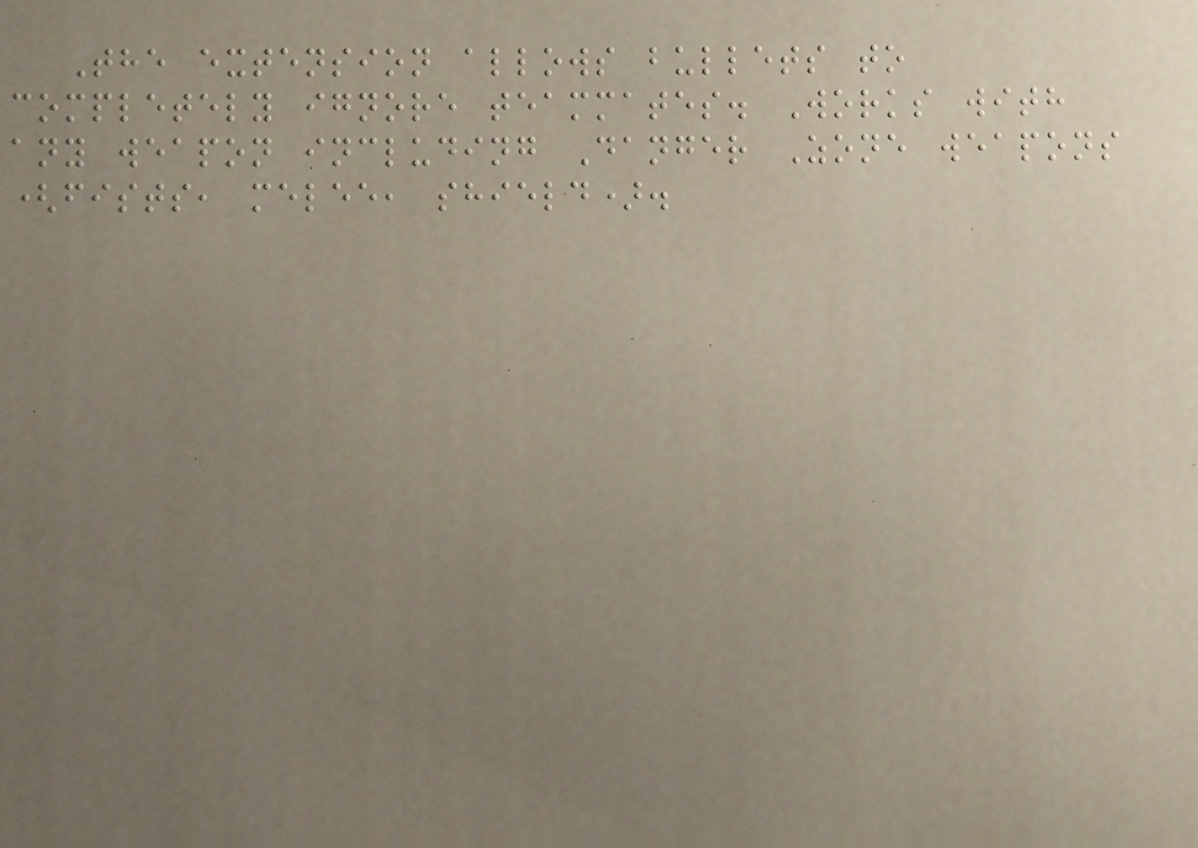The extension allows bullets to
completely ignore teammates. Works with
any weapon including Danger Zone weapons
(fists, melee, shield).
